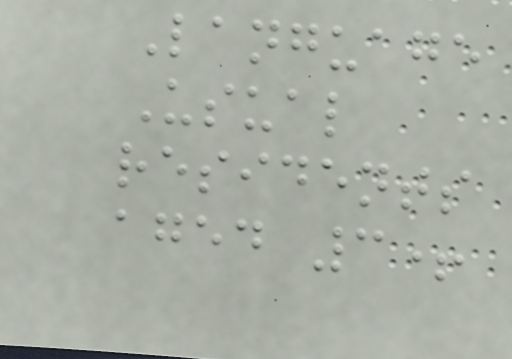Language
Usual
residents
aged 3+
